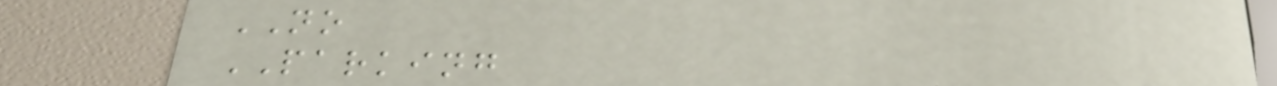NO
PARKING
